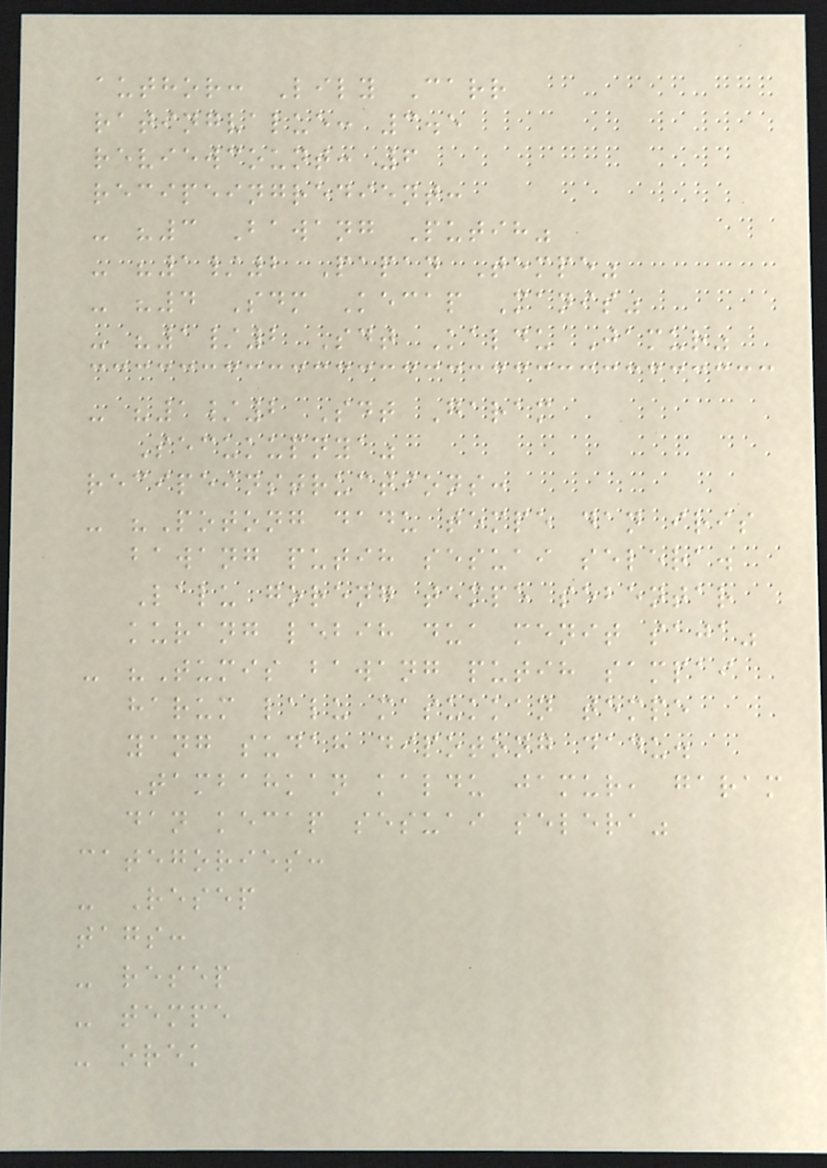author: Lily Carr
ratingvalue: 3.5
reviewcount: 6
recipeingredient:
- "3 Bawang Putih"
- "1/2 Papan Tempe"
- "4 Sdm Kecap Manis"
- "1/2 Sdt Kaldu Jamur"
- "1/2 Sdt Garam
Secukupnya"
recipeinstructions:
- "Potong dadu tempe dan iris
bawang putih sesuai selera.
Lalu goreng tempe sebentar
kurang lebih dua menit saja"
- "Tumis bawang putih sampai
harum lalu masukkan tempe
yang sudah dipotong dadu.
Tambahkan kaldu jamur, garam
dan kecap sesuai selera"
categories:
- Resep
tags:
- resep
- tempe
- orek
